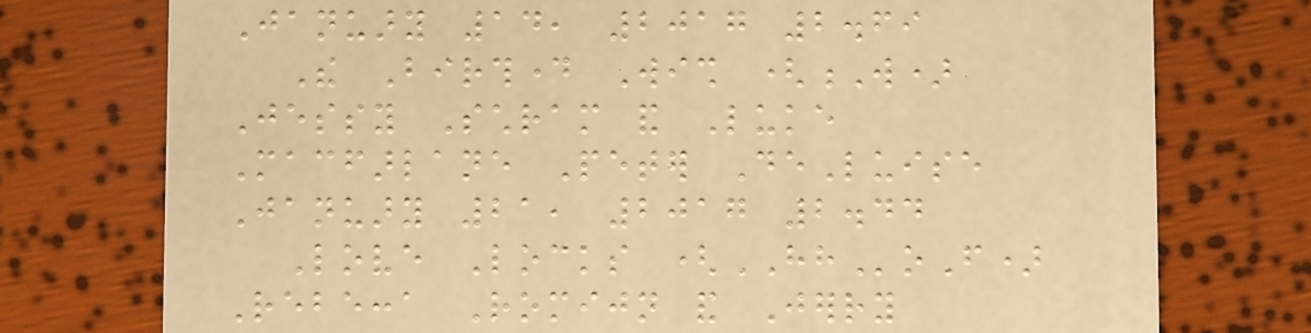January 14, 2017 2.69
The Birthday Wish (W)
Jessy Schram and Luke
Macfarlane Peter DeLuise
January 21, 2017 2.44
Love Locks (HHoF)
Rebecca Romijn and Jerry
